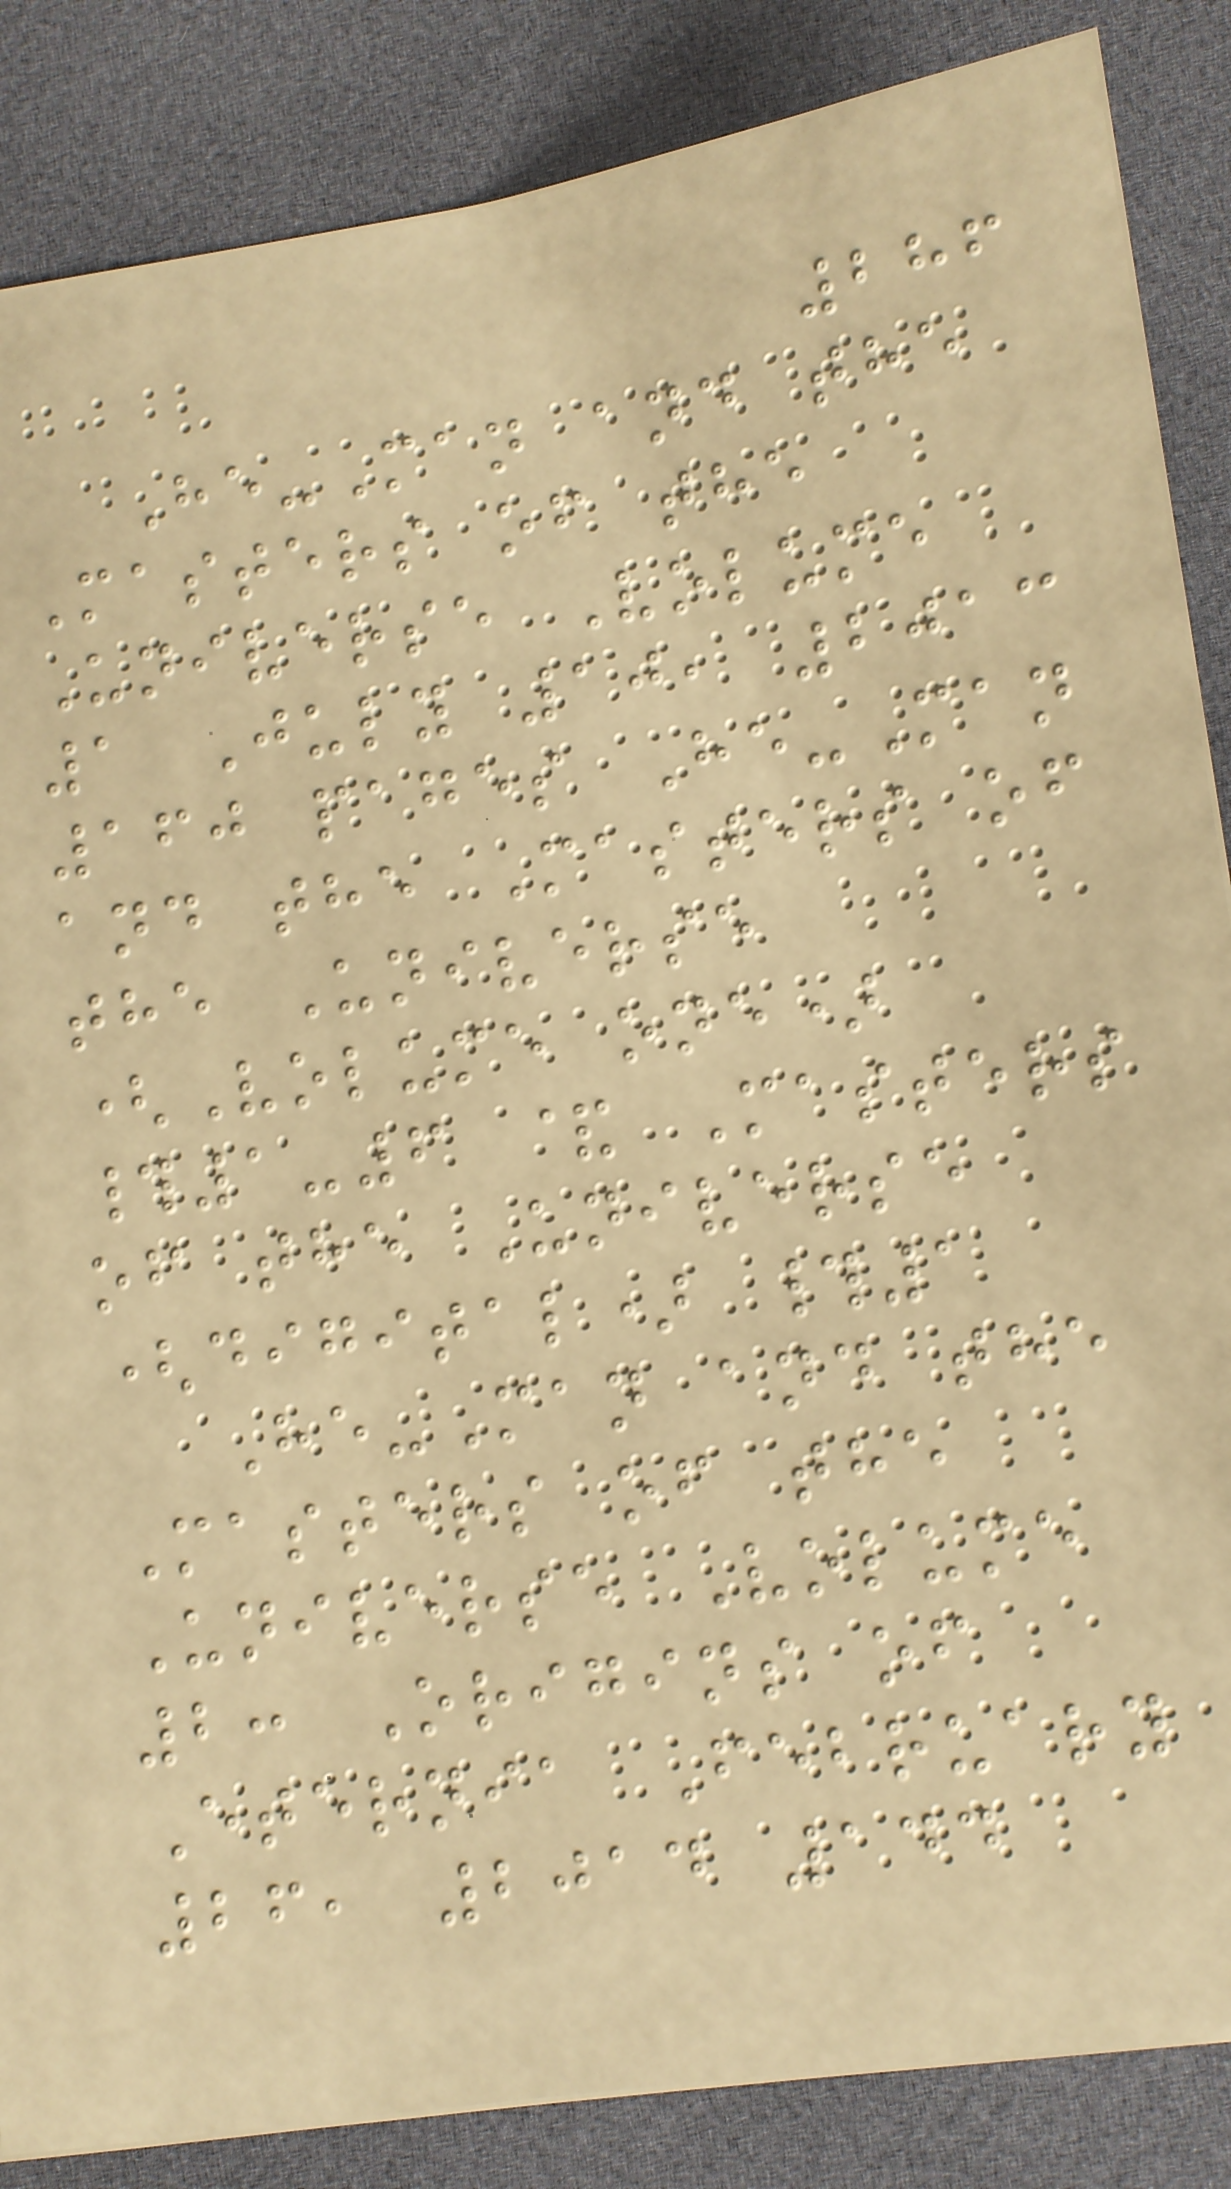286
He-Man and the
Masters of the
Universe Volume
1 July 10, 2013
160 pages He-Man
and the Masters of
the Universe
(Volume one)
#1-6 & Masters
of the Universe
(digital) #1
He-Man and the
Masters of the
Universe Volume
2: Origins of
Eternia February
26, 2014 144
